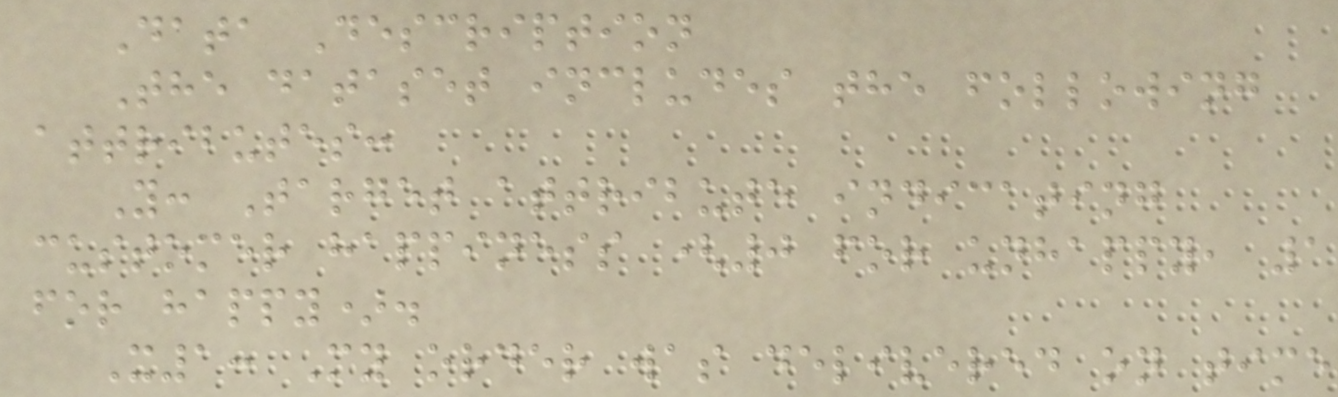Data Description
The dataset includes the following
attributes:
Y: Target attribute indicating
customer happiness (0 for unhappy, 1
for happy).
X1: My order was delivered on time
